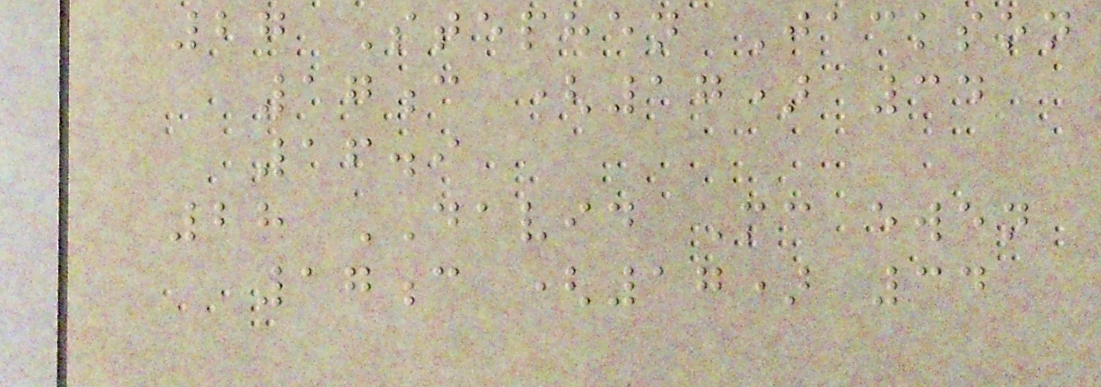27 Stephen Jackson
17c (17) 34
16.9
28 DAVID Mc ewen
17c (17) 34
